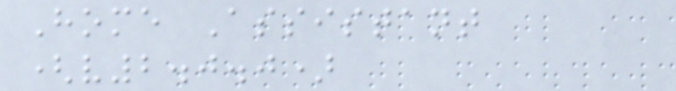Home Assistant
(v2.0.0)
